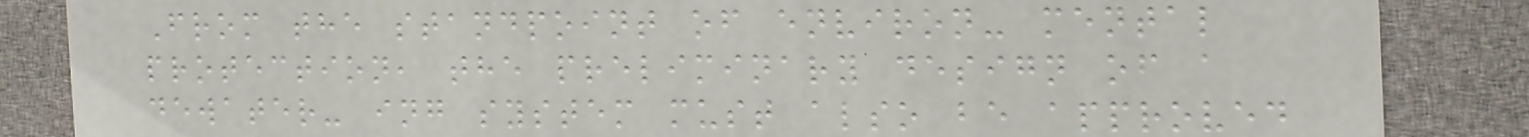From the standpoint of environ- mental
protection, the preliminary design of a
dewater- ing system must also be approved
